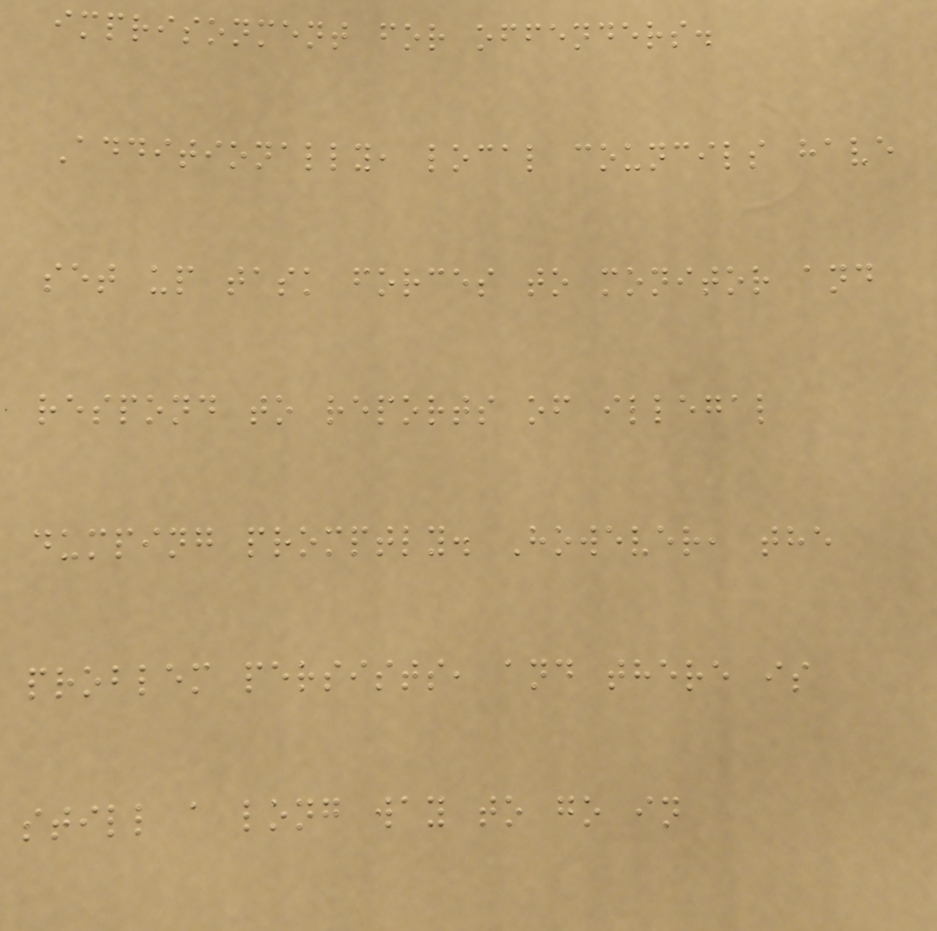imprisonment for offenders.
Additionally, local councils have
set up task forces to monitor and
respond to reports of illegal
dumping promptly. However, the
problem persists, and there is
still a long way to go in
